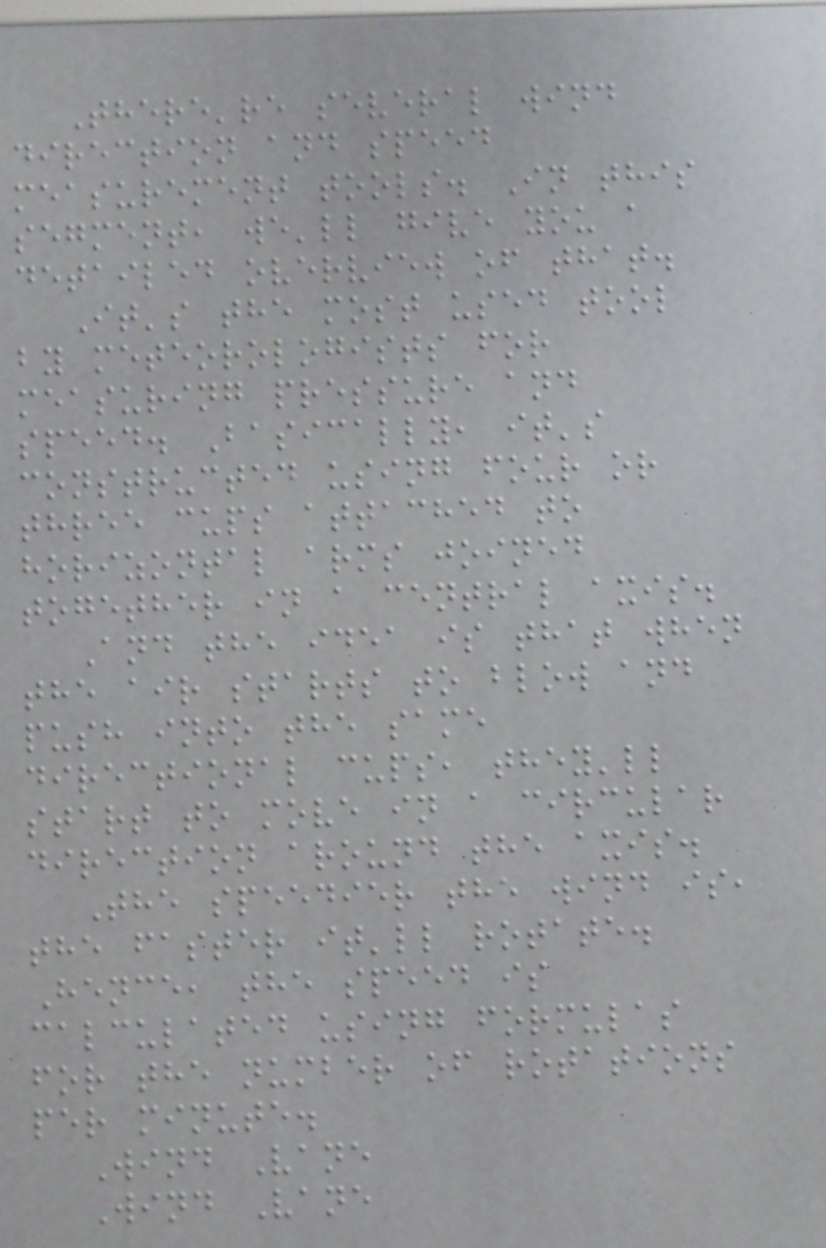There're several wind
direction and speed
measurement tools. In this
segment, we'll give you a
detailed overview of that.
It's the most used tool
by meteorologists for
measuring pressure and
speed. Basically, it's
constructed using four or
three cups attached to
horizontal arms joined
together in a central axis.
And the idea is that when
the air starts to blow and
push into the same
directional cups, they'll
start to move in a circular
direction around the axis.
The speedier the wind is,
the faster it'll rotate.
Hence, the speed is
calculated using formulas
for the number of rotations
per minute.
Wind Vane
Wind Vane
